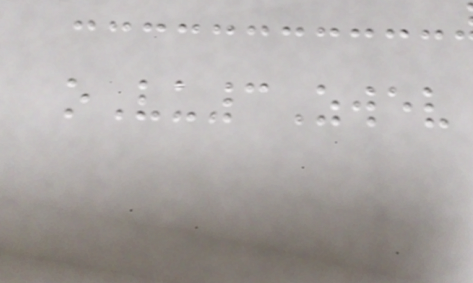oVu3Zwev
